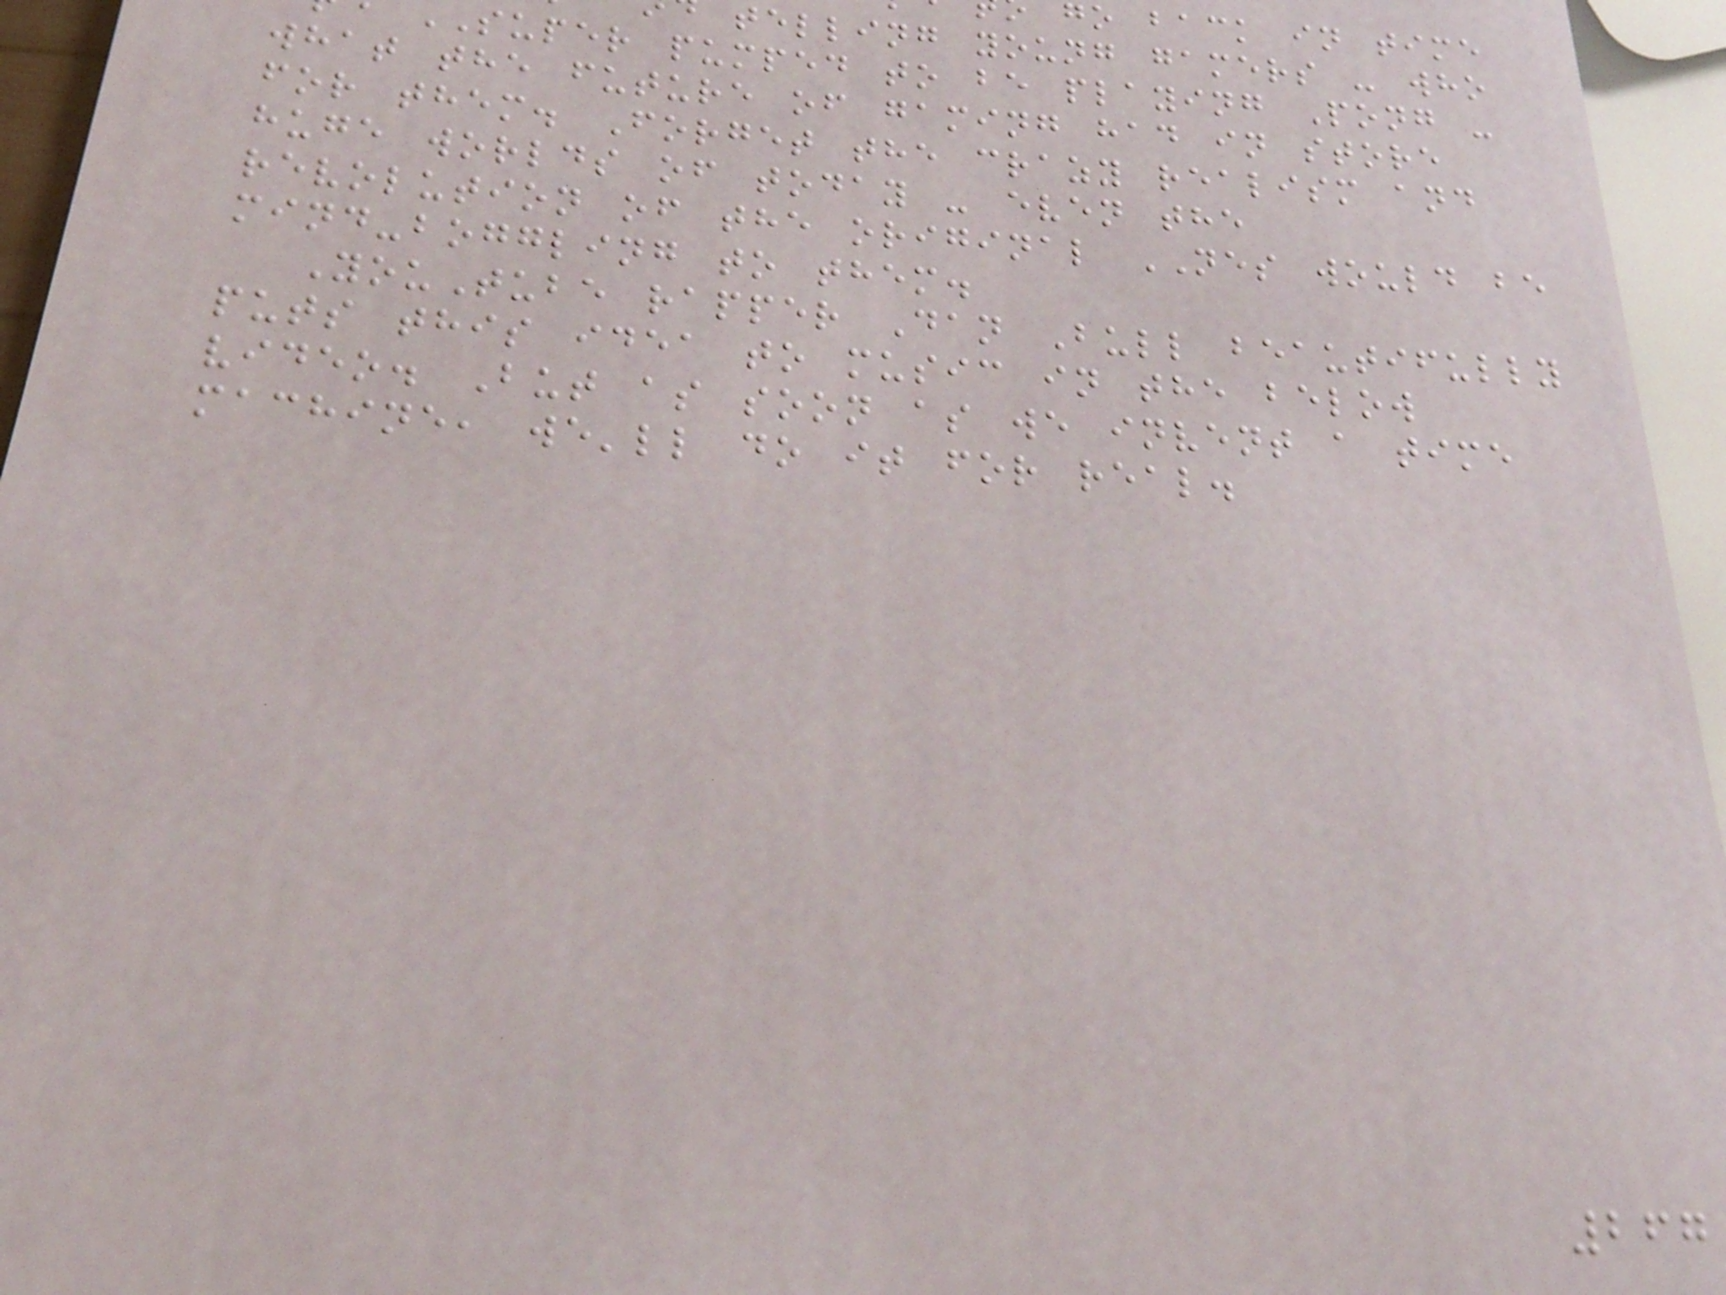go back in time
telling young gamers - who
super pumped to be playing Pong -
what the future of gaming had in store
for them. Forget the crazy realism and
huge worlds of today - even the
revolution of the original NES would be
mind-boggling to them.
YouTube rapper Dan Bull beautifully
puts this idea to music in the below
video. But as soon as we invent a time
machine, we'll do it for real.
267
